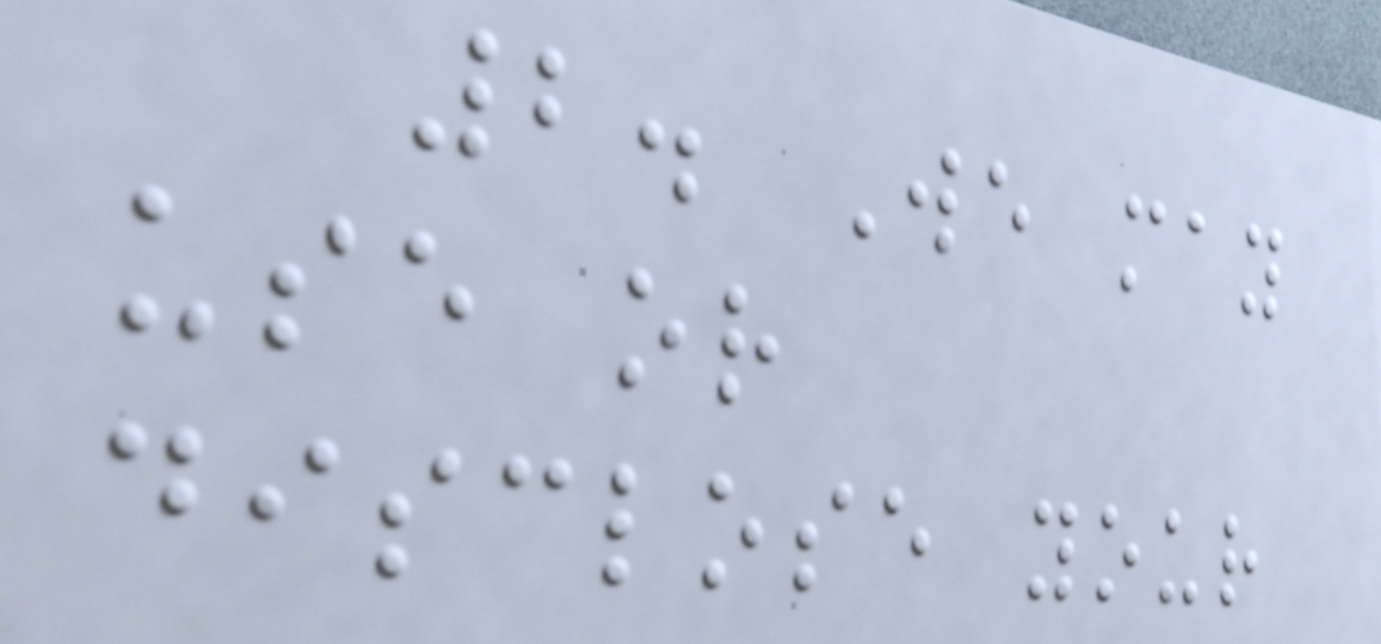2. We may
use or
disclose your
